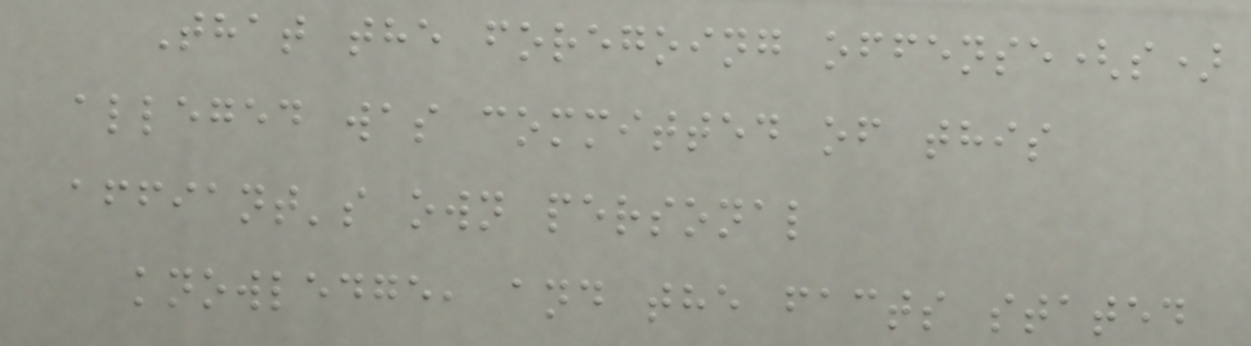That the foregoing offense(s)
alleged was committed of this
affiant's own personal
knowledge, and the facts stated
